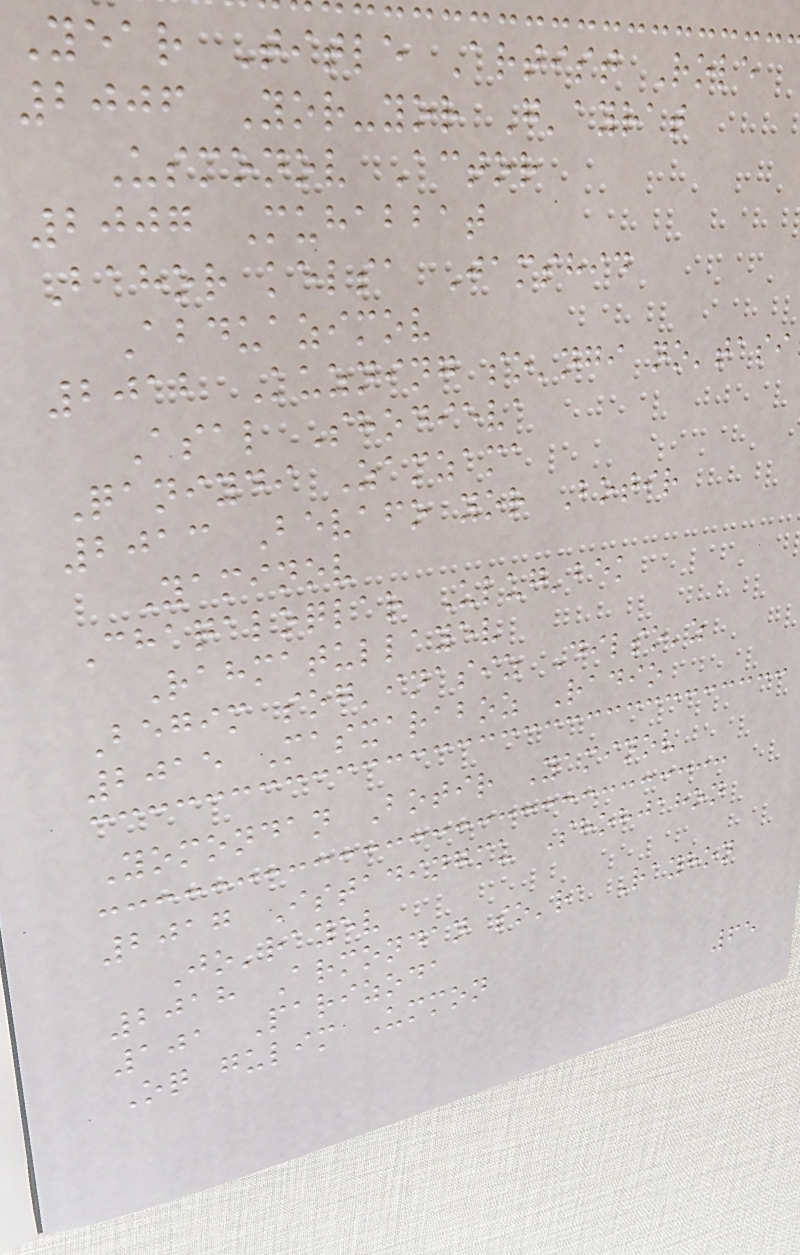Year Title Artist Role
2006 Yor-yor G'ayrat
Usmonov Actor
2007 Muhabbat
Bahor kelsa Jamshid
Abduazimov
2012 Kuzning so'ngi no'tasi
Asal Shodieva
Qaniydi Zamzama
2013 Bevafo yor Botir
Yaminov
Chaqaloqlar Ulug'bek
Rahmatullayev
Begim sog'inasiz Dilso'z
2015 Masxaraboz Radio
Yomondan Botir Yaminov
2017 Istadingmu Shohjahon
Jo'rayev
2018 Armondan so'ra Rayhon
101 Parizoda
Oq gulim Ummon
65
